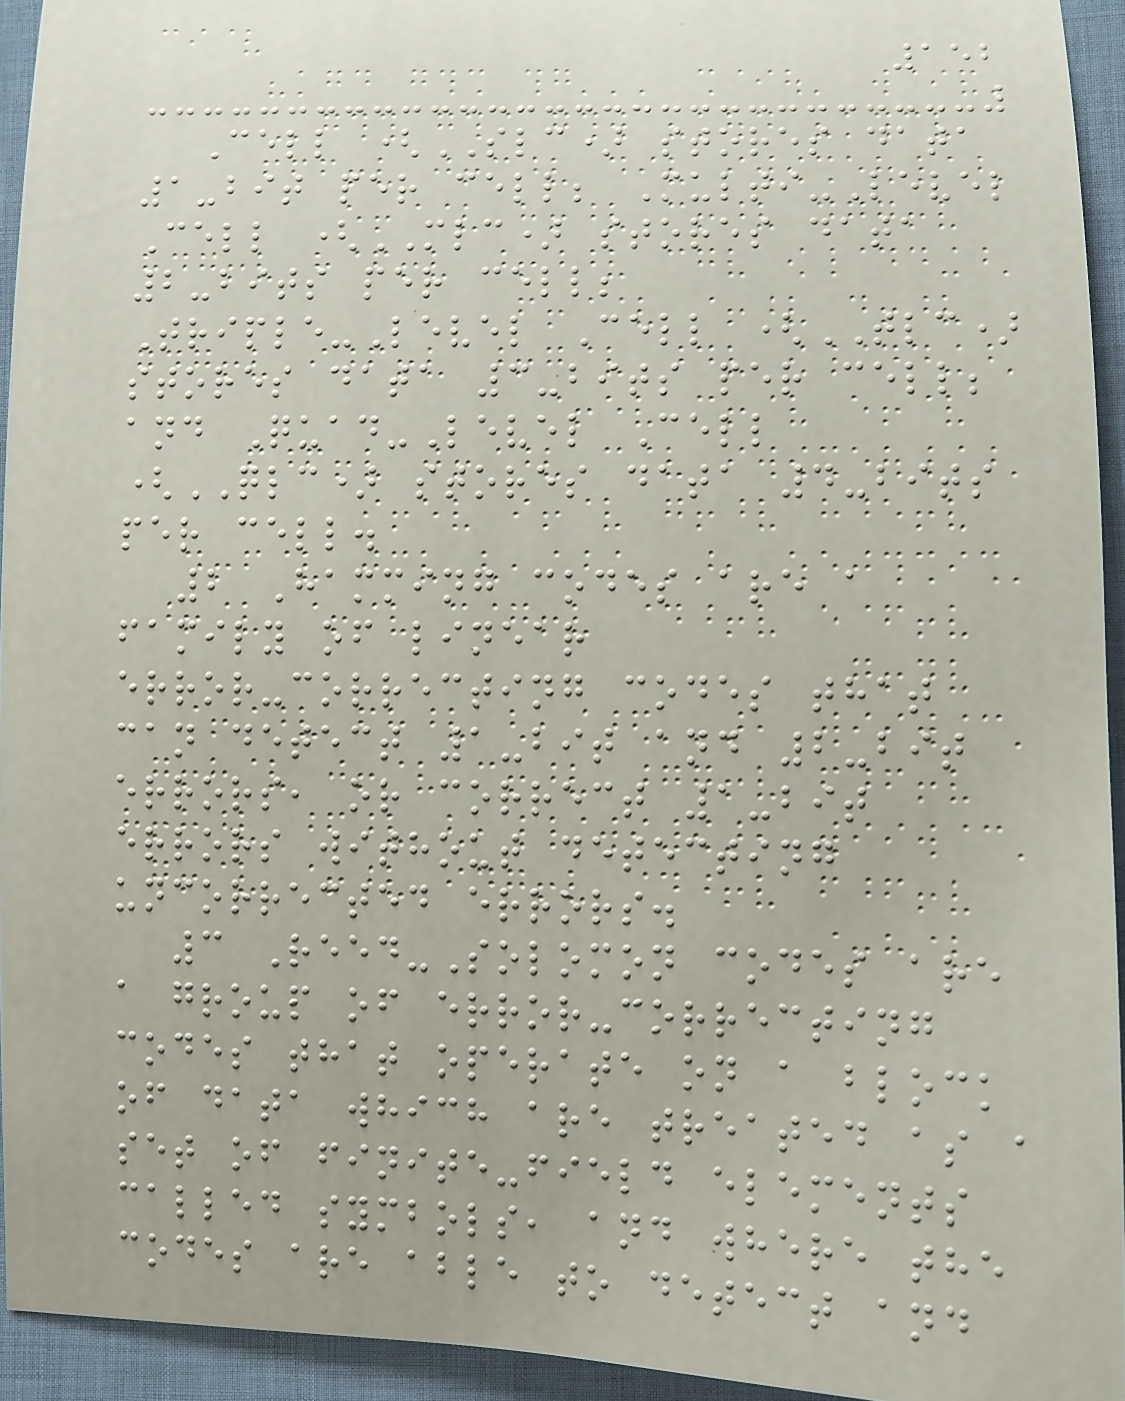152
Cell (SLC) stores data
1-bit per cell; Multi-Level
Cell (MLC) stores data
2-bits per cell;
Triple-Level Cell (TLC)
stores data 3-bits per cell;
and Quad-Level Cell
(QLC) stores data 4-bits
per cell.
2 Hamming codes are a
family of linear
error-correcting codes that
can detect 1-bit and 2-bit
errors, or correct 1-bit
errors without detecting
uncorrected errors.
3 Reed-Solomon codes are
a group of error-correcting
codes that operate on a block
of data which are treated as a
set of finite-field elements
called symbols, and where the
codes are able to detect and
